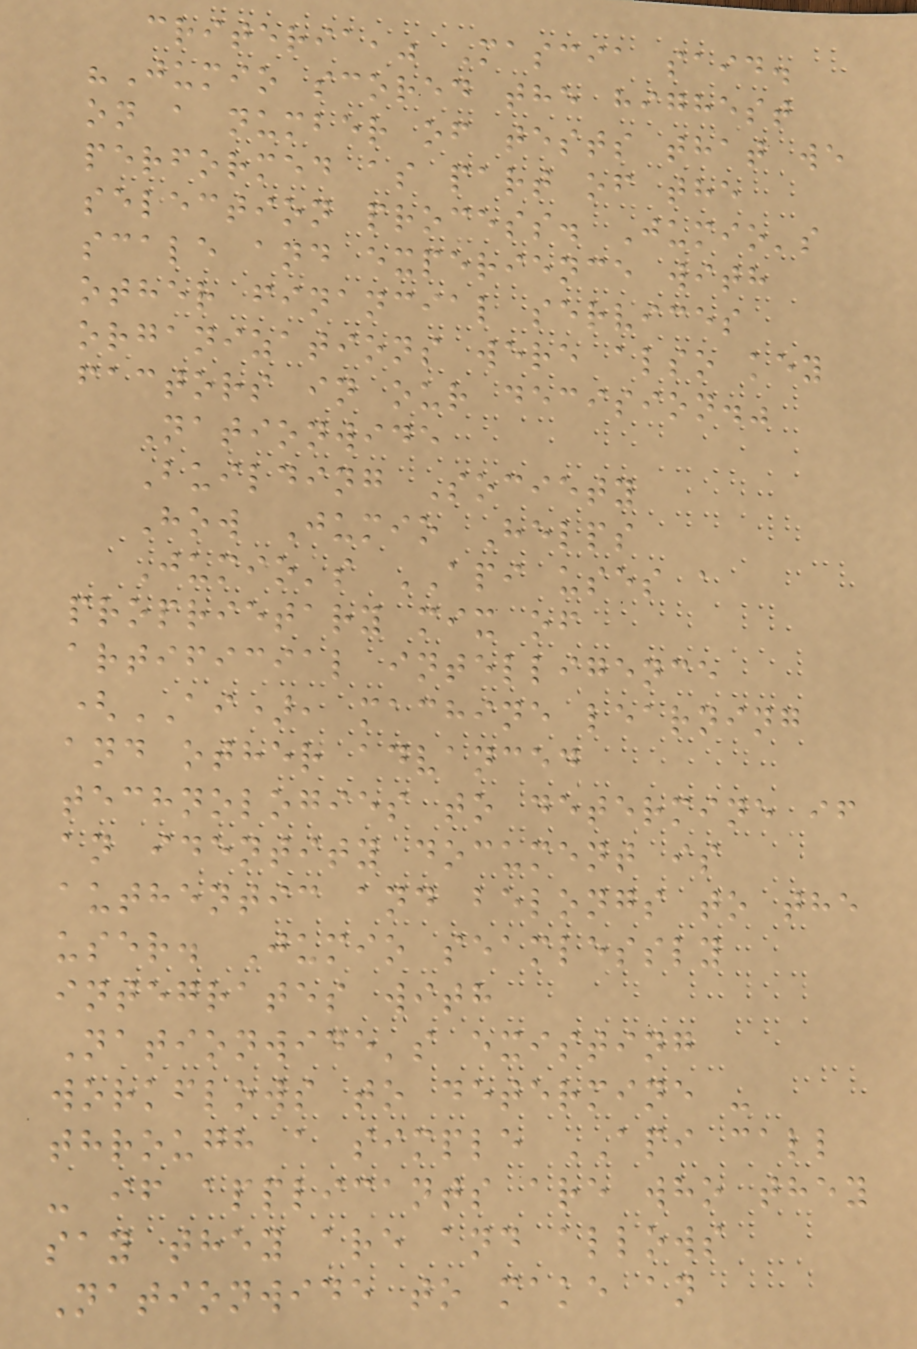criteria," Mascia said.
"Jumio scored the highest
on a number of tests that we
performed as part of the
selection process. Jumio's
scale and experience with
other financial services
organizations were also key
factors in our decision."
Nationwide
Building Society
How Jumio Helps
Jumio's API uses a
proprietary mix of
artificial intelligence
(AI), machine learning
and other advanced
technologies to determine if
an identity document is
authentic and belongs to the
user. Jumio seamlessly
integrates with
Nationwide's existing
workflows to determine -
through a simple API call
- if applicants are who they
say they are and allows
Nationwide to make an
